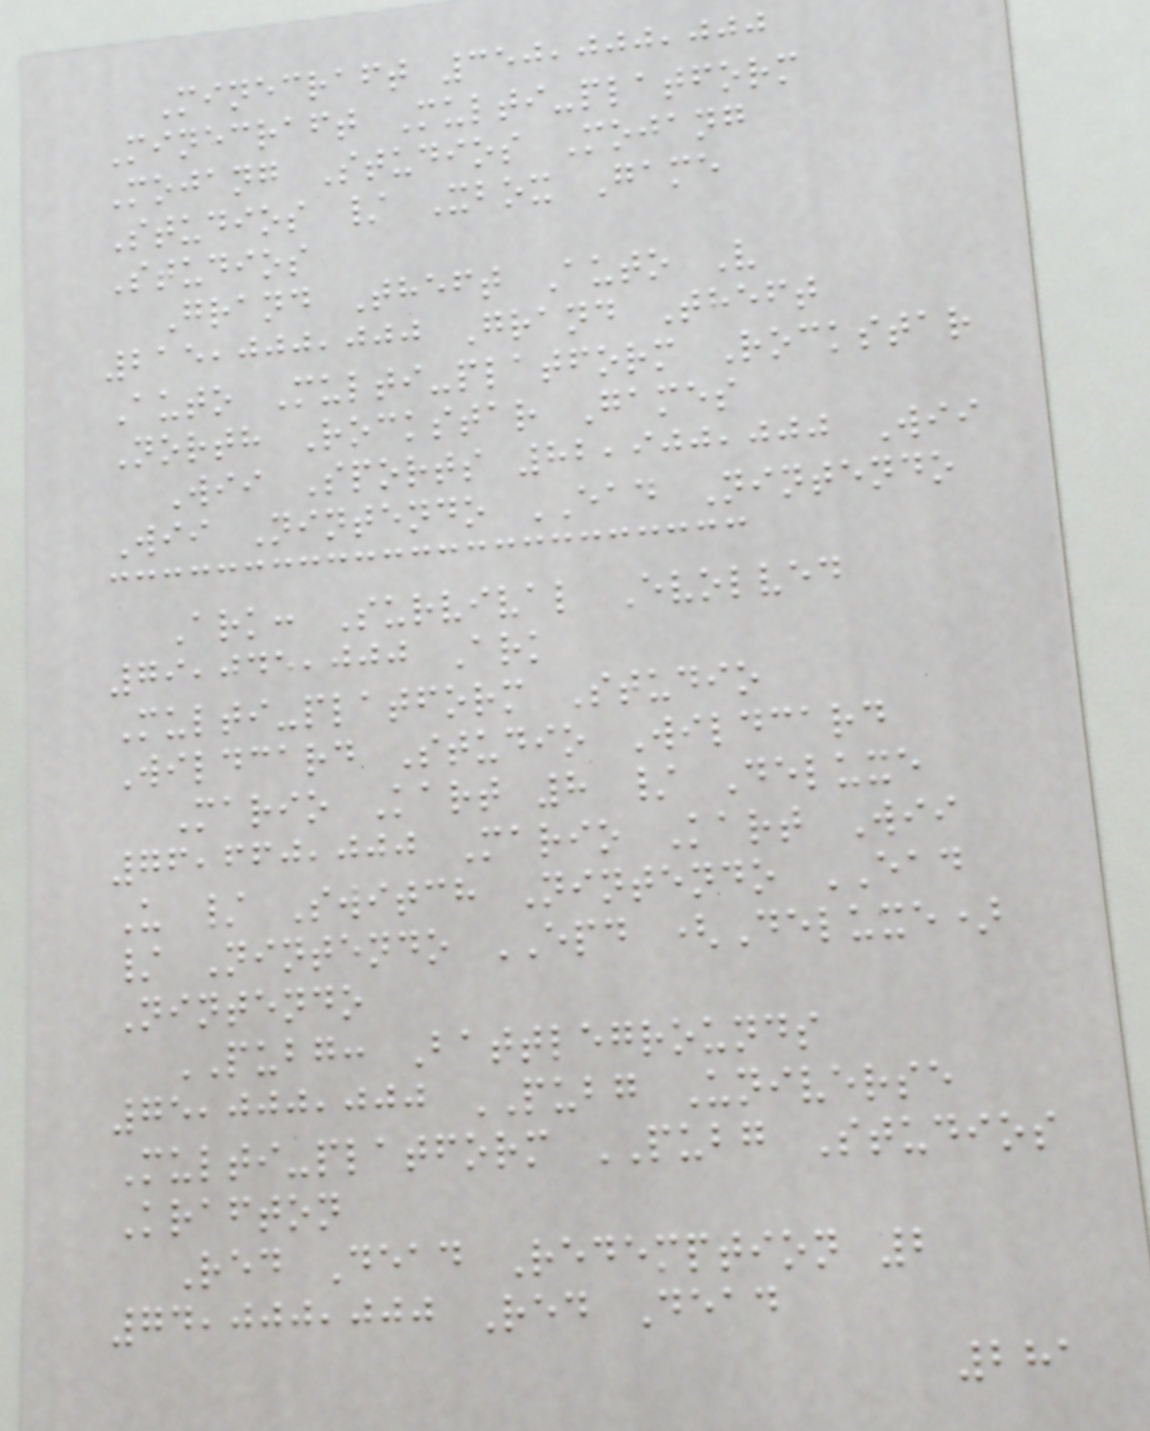Minecraft 350,000,000
Minecraft Multi-platform
Mojang Studios Mojang
Studios / Xbox Game
Studios
Grand Theft Auto V
215,000,000 Grand Theft
Auto Multi-platform Rockstar
North Rockstar Games
Wii Sports 82,900,000 Wii
Wii Nintendo EAD Nintendo
Ark: Survival Evolved
79,045,000 Ark
Multi-platform Studio
Wildcard Studio Wildcard
Mario Kart 8 / Deluxe
76,660,000 Mario Kart Wii
U / Switch Nintendo EAD
/ Nintendo EPD (Deluxe)
Nintendo
PUBG: Battlegrounds
75,000,000 PUBG Universe
Multi-platform PUBG Studios
Krafton
Red Dead Redemption 2
74,000,000 Red Dead
281
